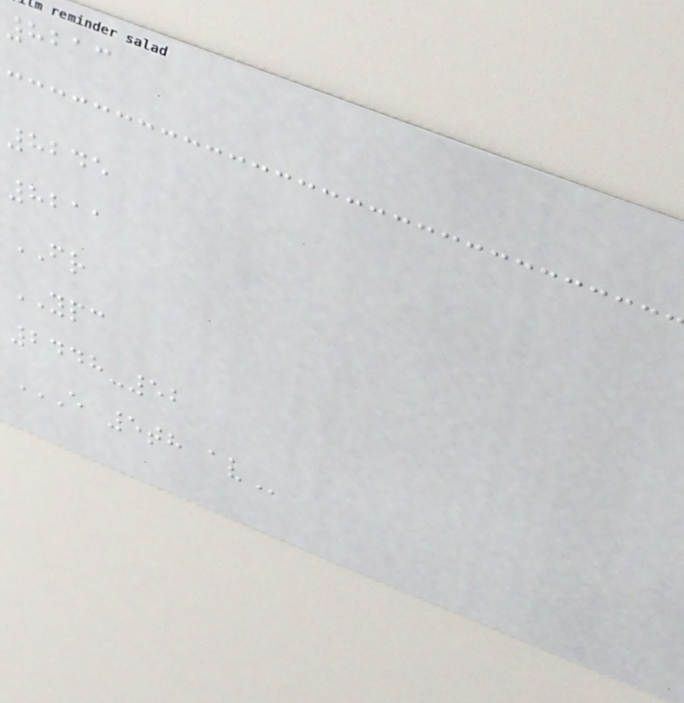8213
8245
8211
FR
YPC
2448-52
E 5TH AV
